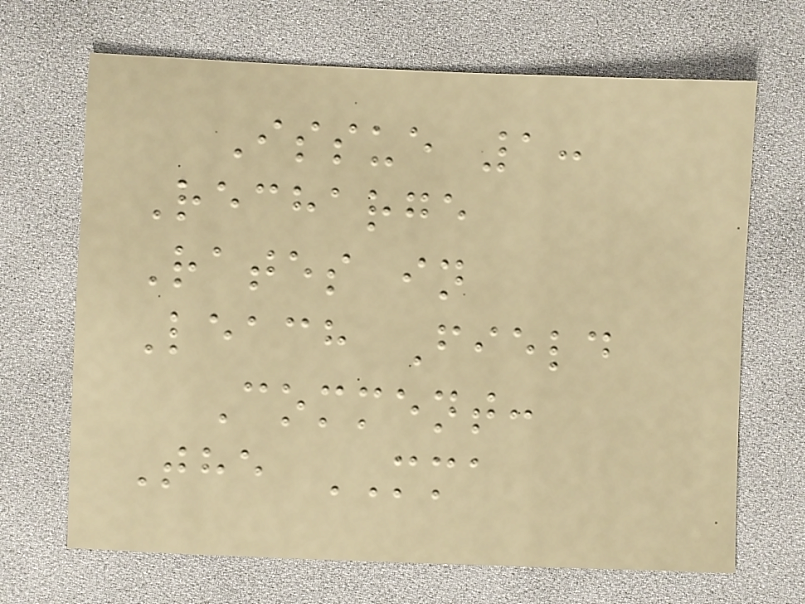Issue 1:
Recharge
Rates in
Leach Field
Comment:
The MMA
